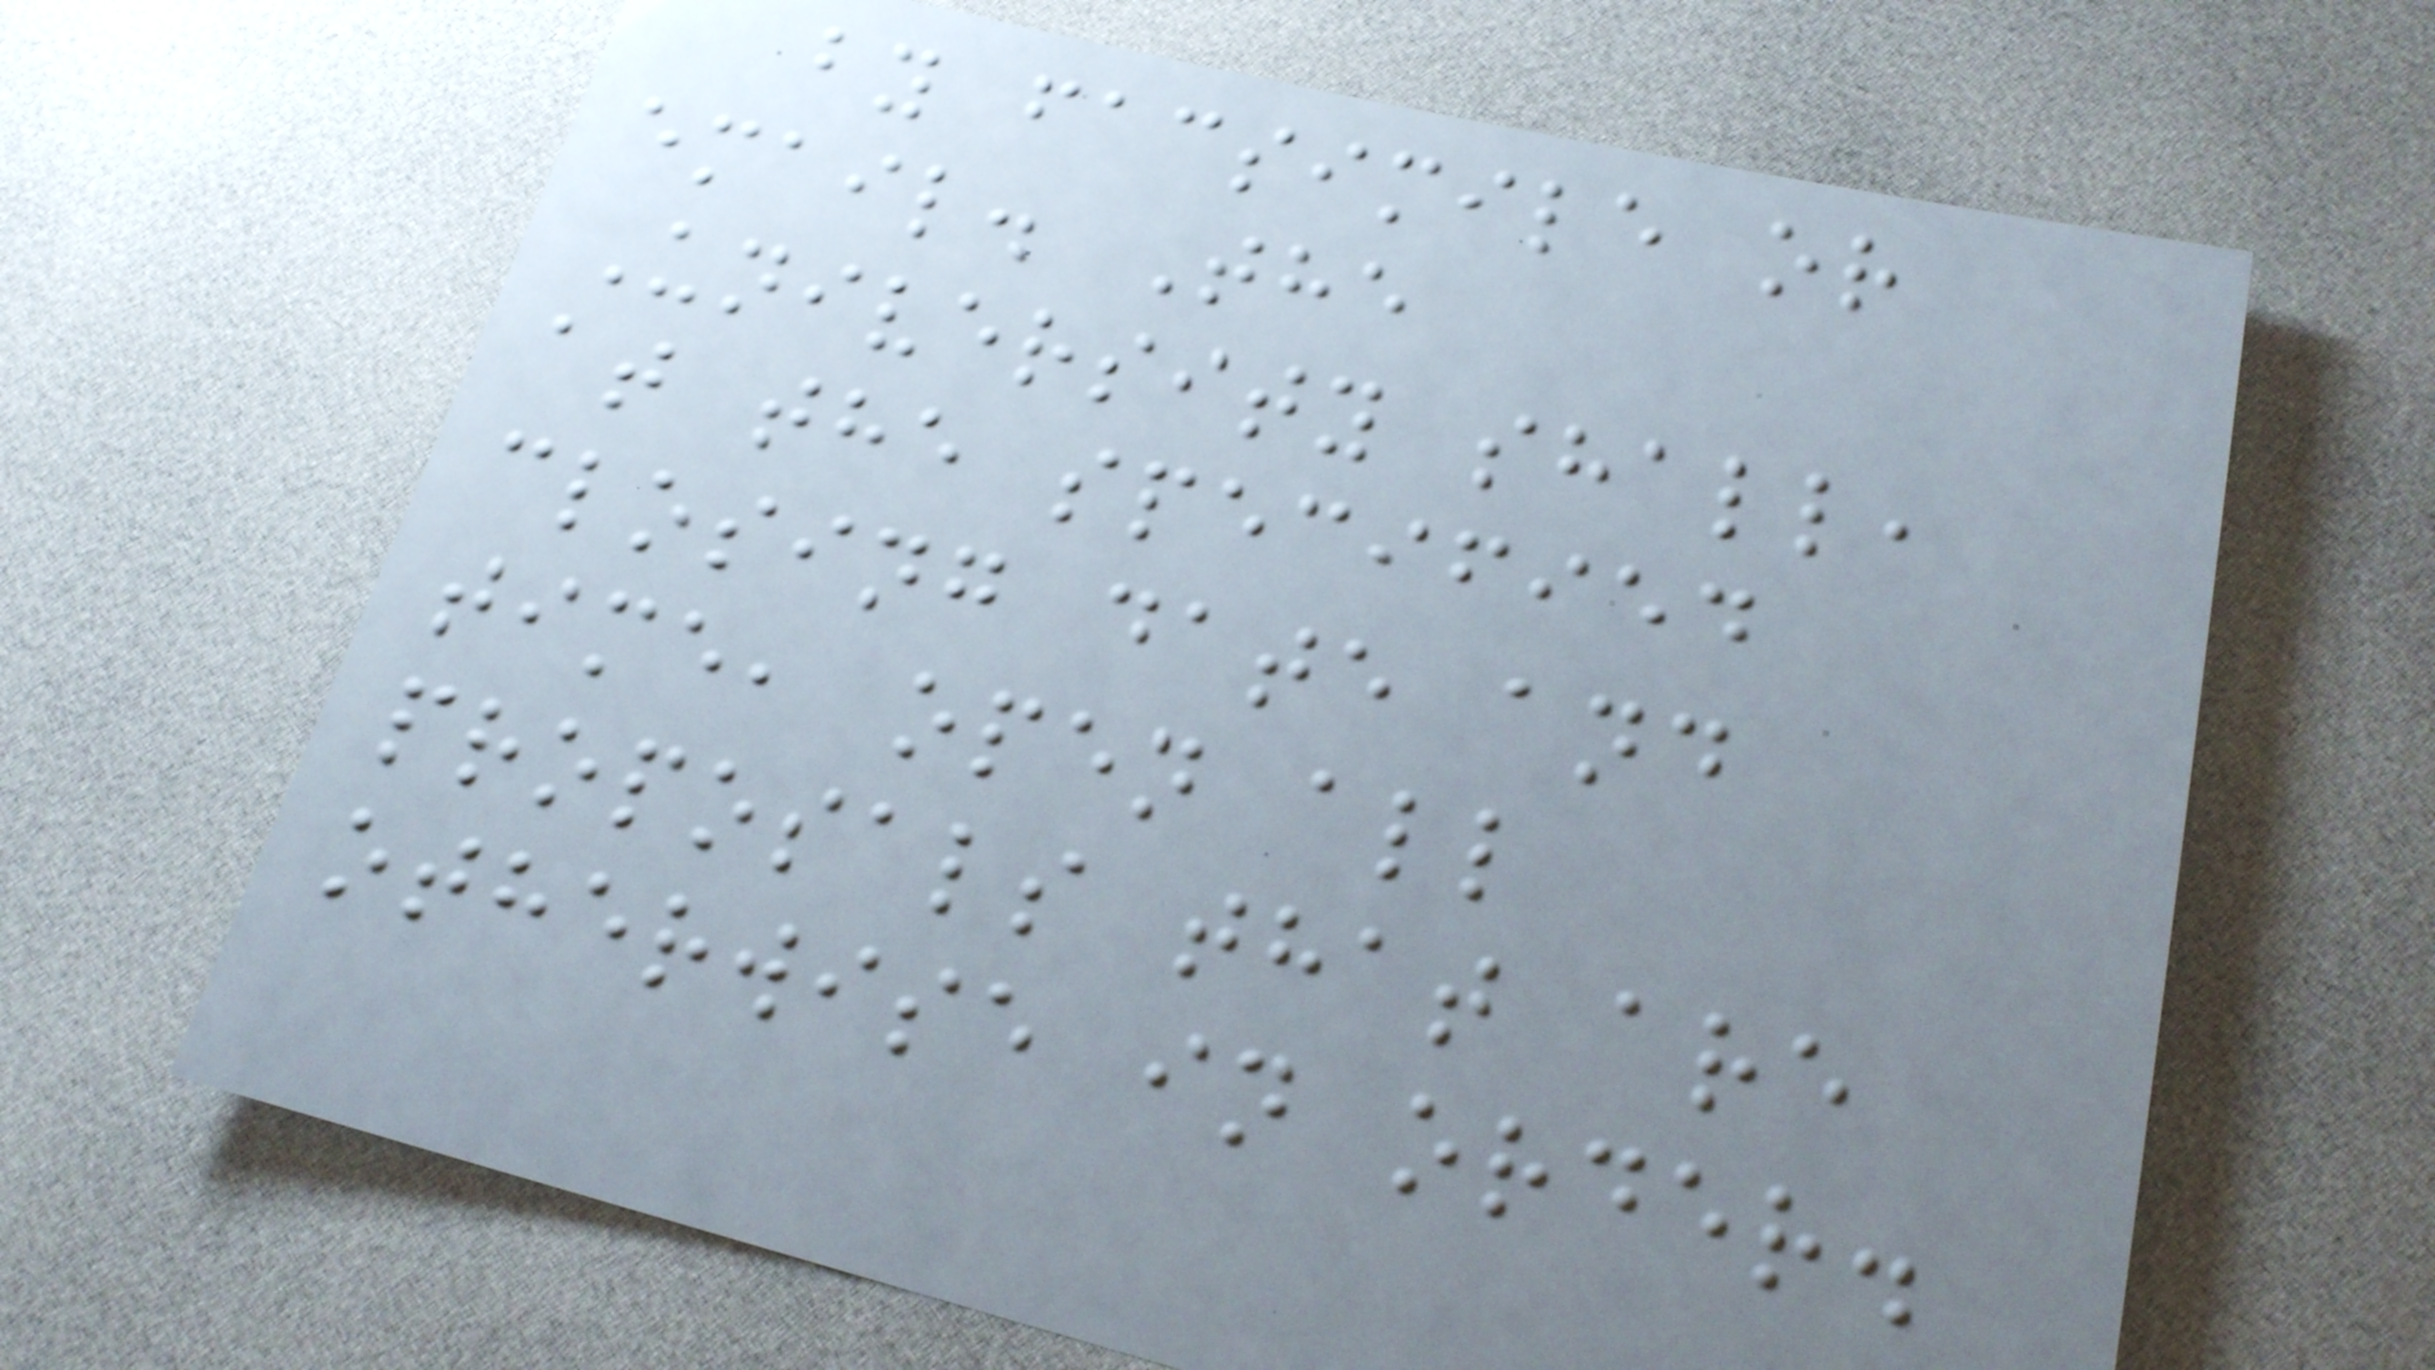by facsimile or
email. The
University shall,
at the specified
closing date and
time, open all
proposals that are
otherwise in order.
